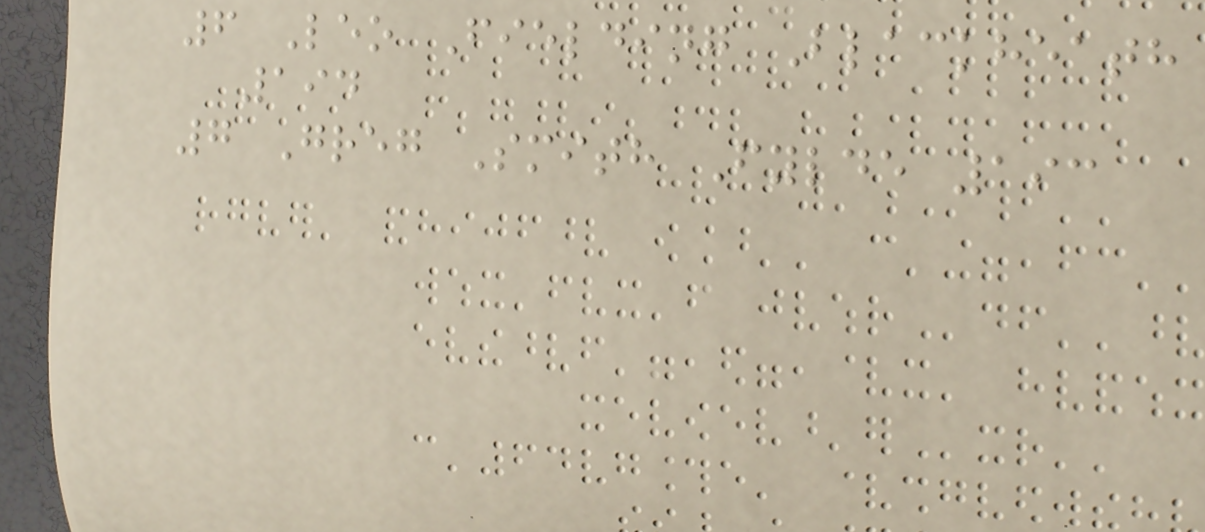6 Leo Fielding Blackheath
194
7 Greg Smith Fylde 193
